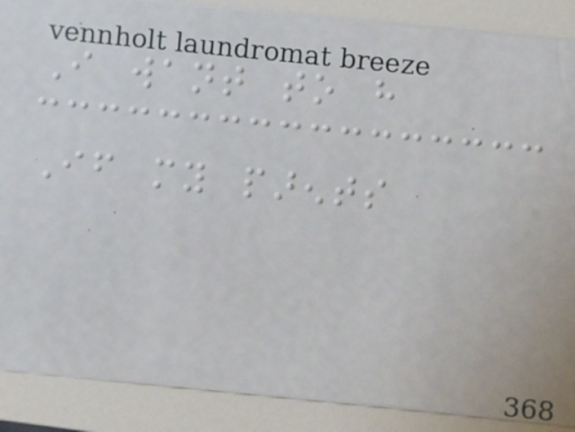I want to have
If my parents
